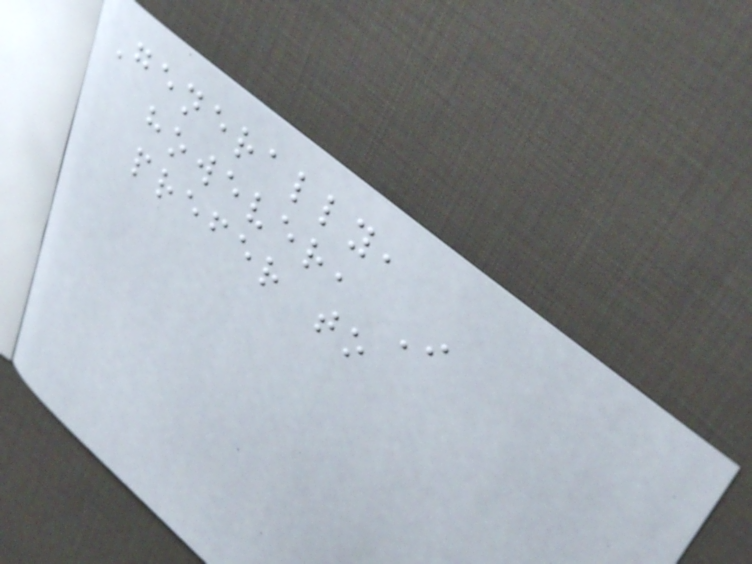Generally,
however, I
prefer to
